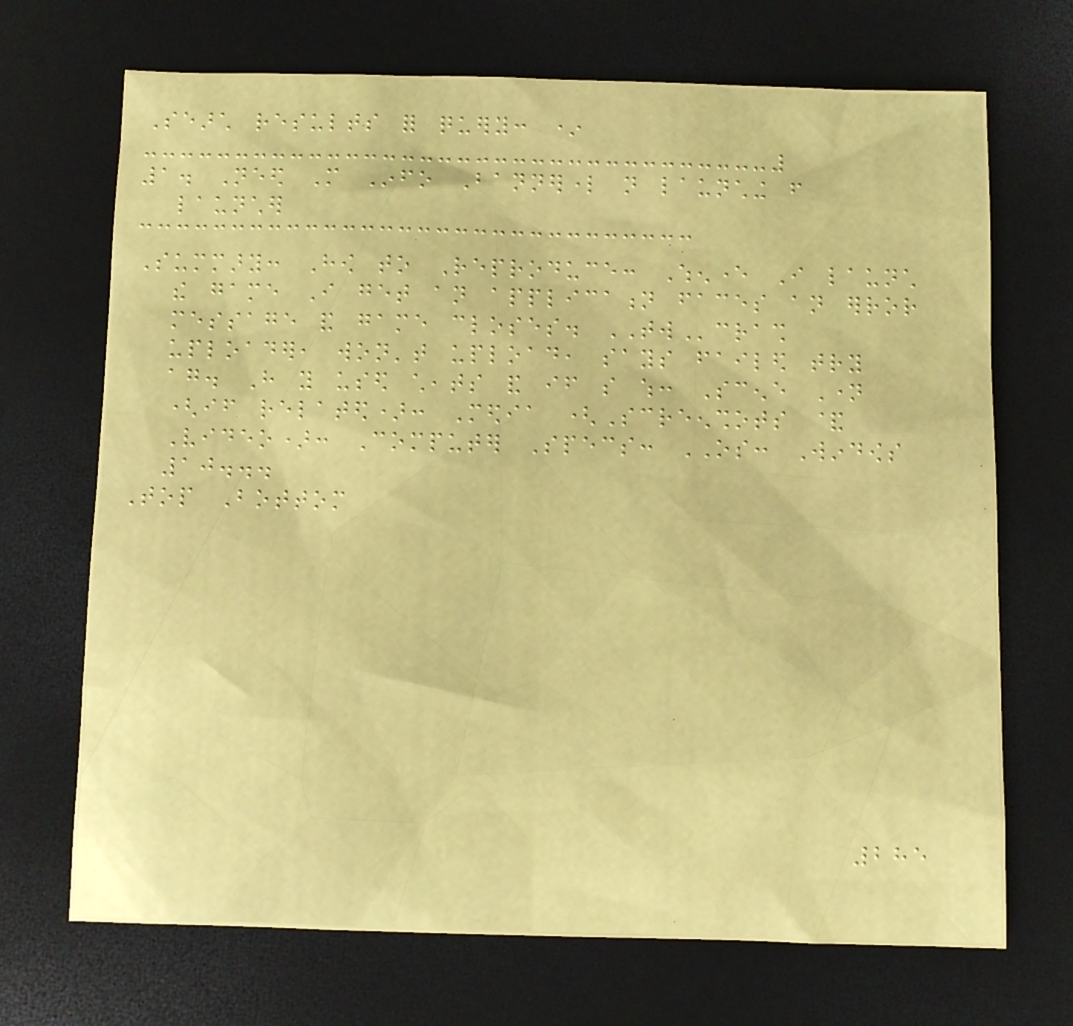Search results for query: *
1. Need More Info Bannerlord not launching from
launcher
Summary: How to Reproduce: Whenever I launch
the game I get an application faces an error
message and game closes. TWcrash
uploader, won't upload, says failed try
again. Have you used cheats and if so which: Scene Name
(if related): Media (Screenshots &
Video): Computer Specs: OS: Windows
10...
Top Bottom
285
